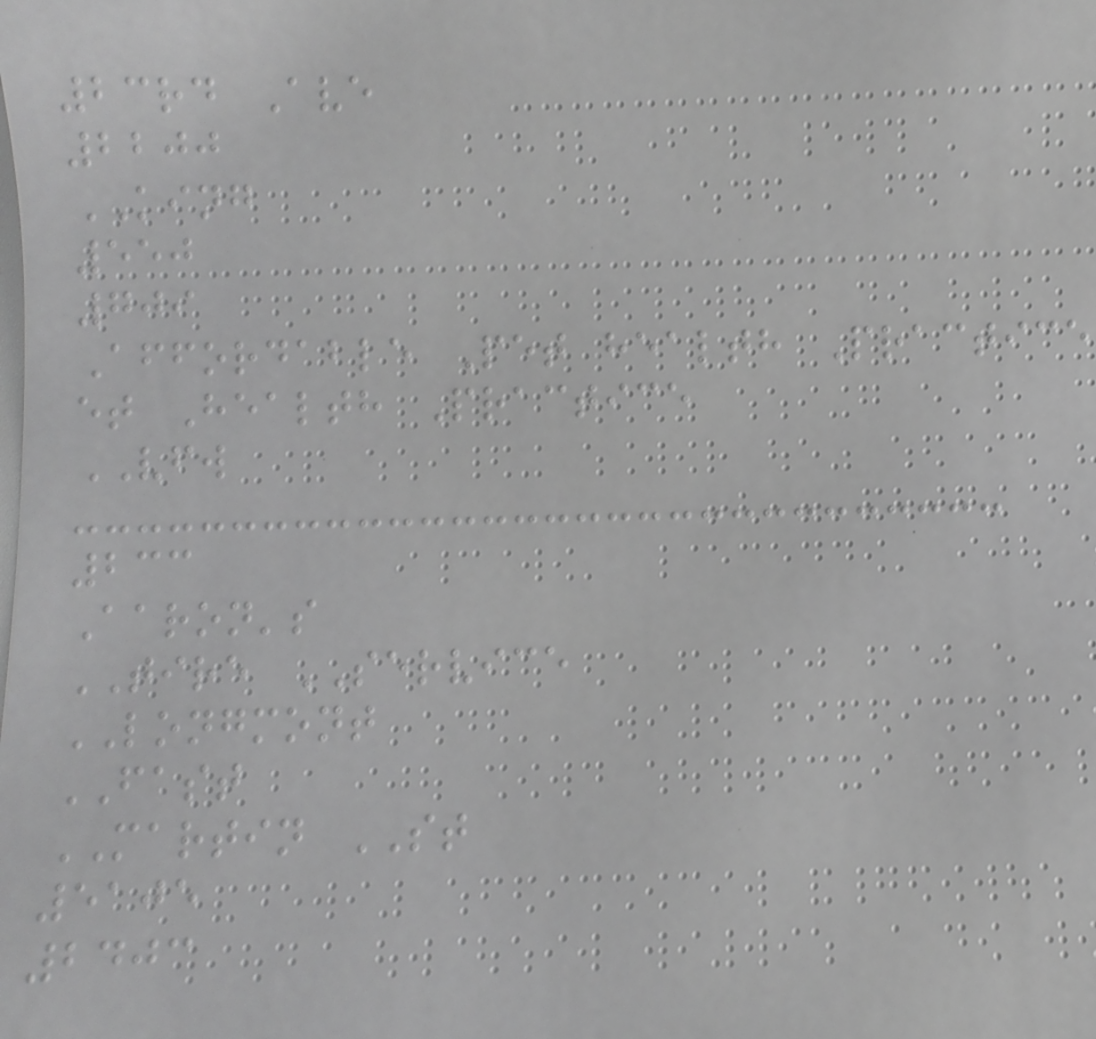23rd Ave
2200
KING
550
709
Affordable Pet health Practice
et Health Practice
VFW
233
Aaron's
TIRE SERVICE
LONGMONT
FAST
MARTIN ST
5105
2403
